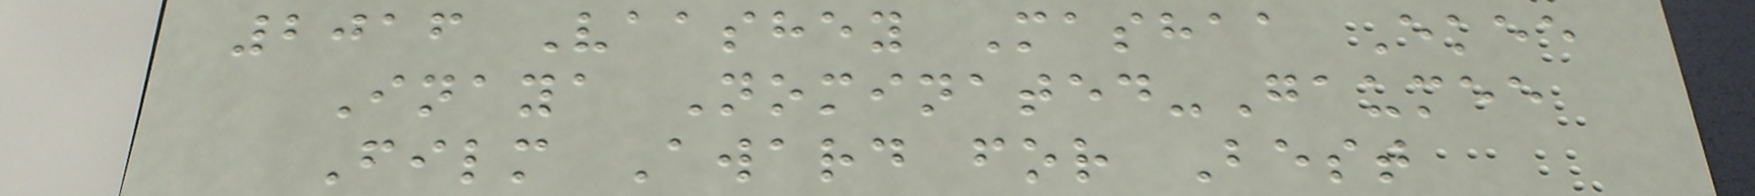2016 Vaashey Mashaa Ekee
Inaya Nominated-Gaumee
Film Award for Best
